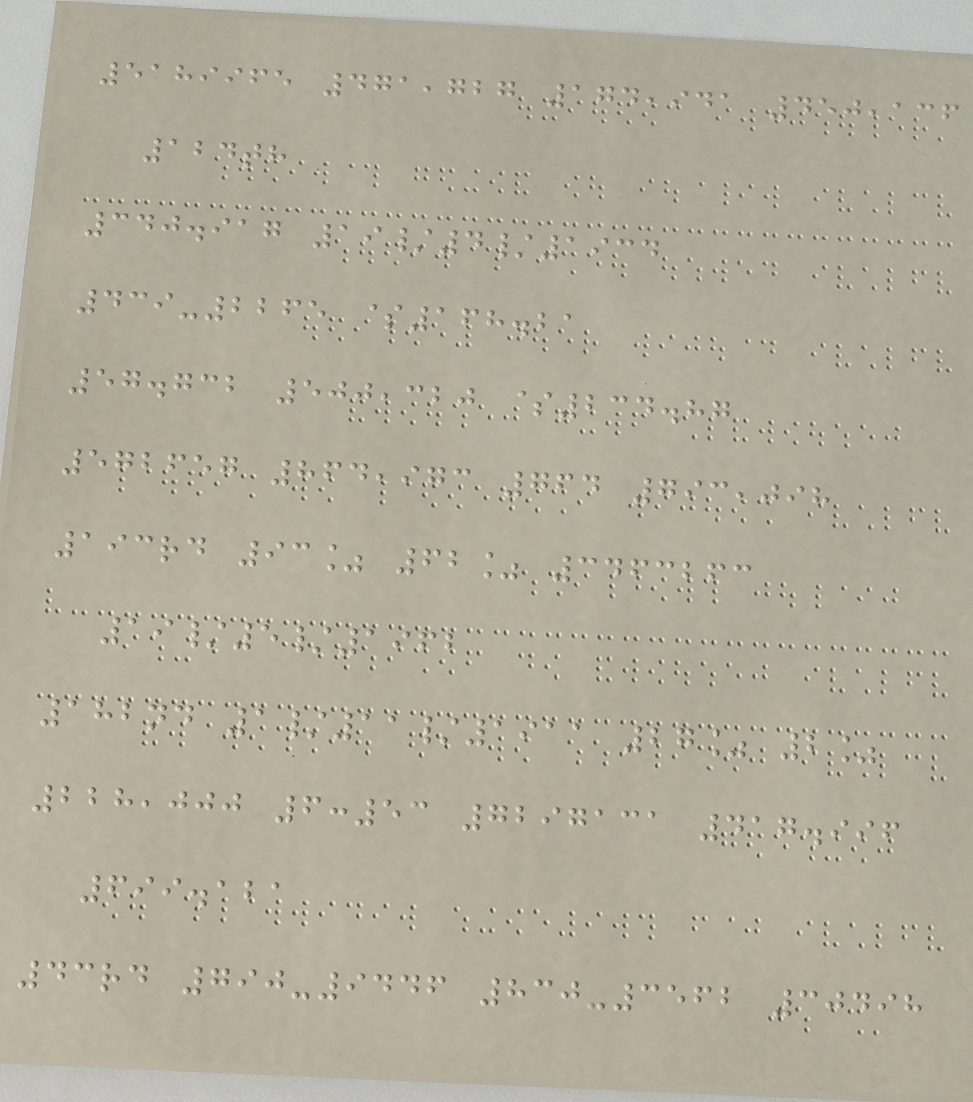5189965 471,727 174,941 450,136
124th
340.917 19/4/1934
439-2265 $168.21
57.732 500,320 $234.87
572657 864,973 764 793,098
193rd 93% 62% 3463263
19/5/1962
182nd 1/11/1911 27% 2%
228,000 6:53 7297131 417.996
699.121
43rd 790-9446 830-3562 30498
